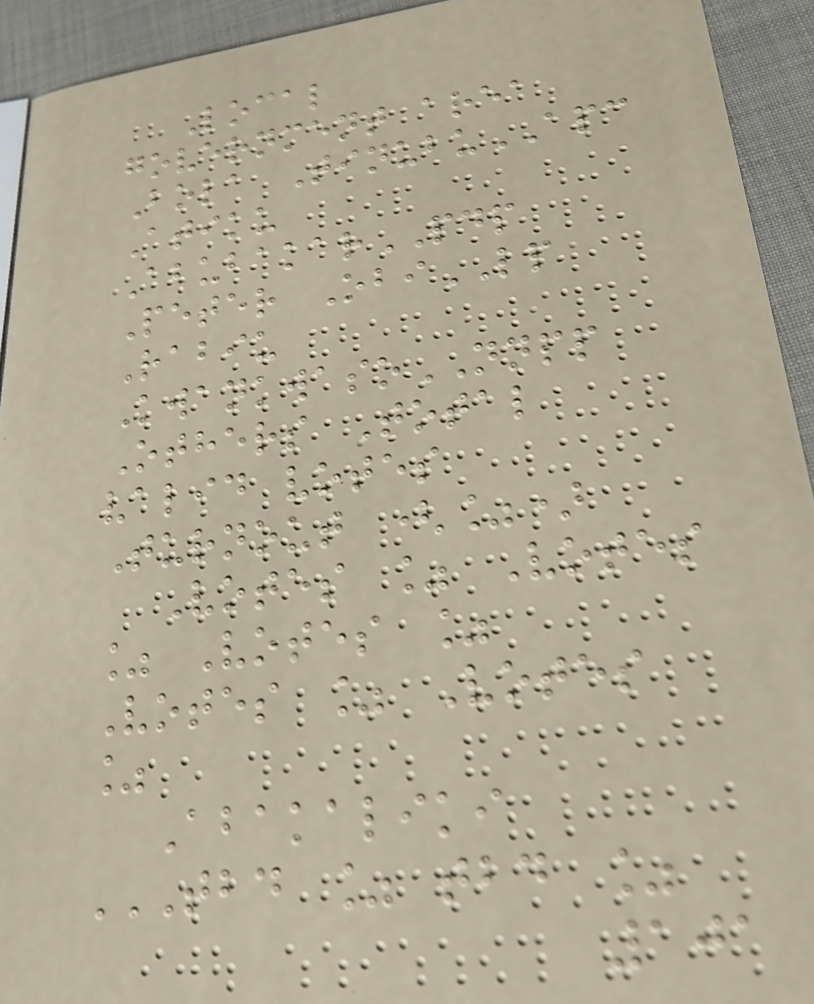Local
government area
Bola TinubuAPC
Atiku
AbubakarPDP
Peter ObiLP
Rabiu
KwankwasoNNPP
Others Total
valid votes
Turnout (%)
Votes % Votes
% Votes %
Votes % Votes
%
Abakaliki
TBD % TBD %
101
